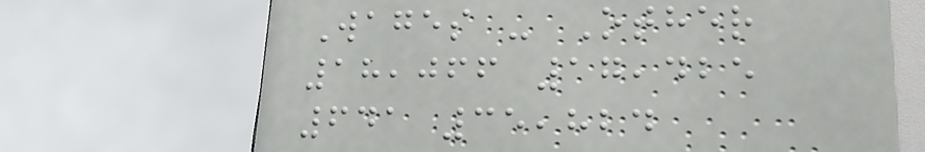Wages - Other
18,066 17,425
641 35,824
